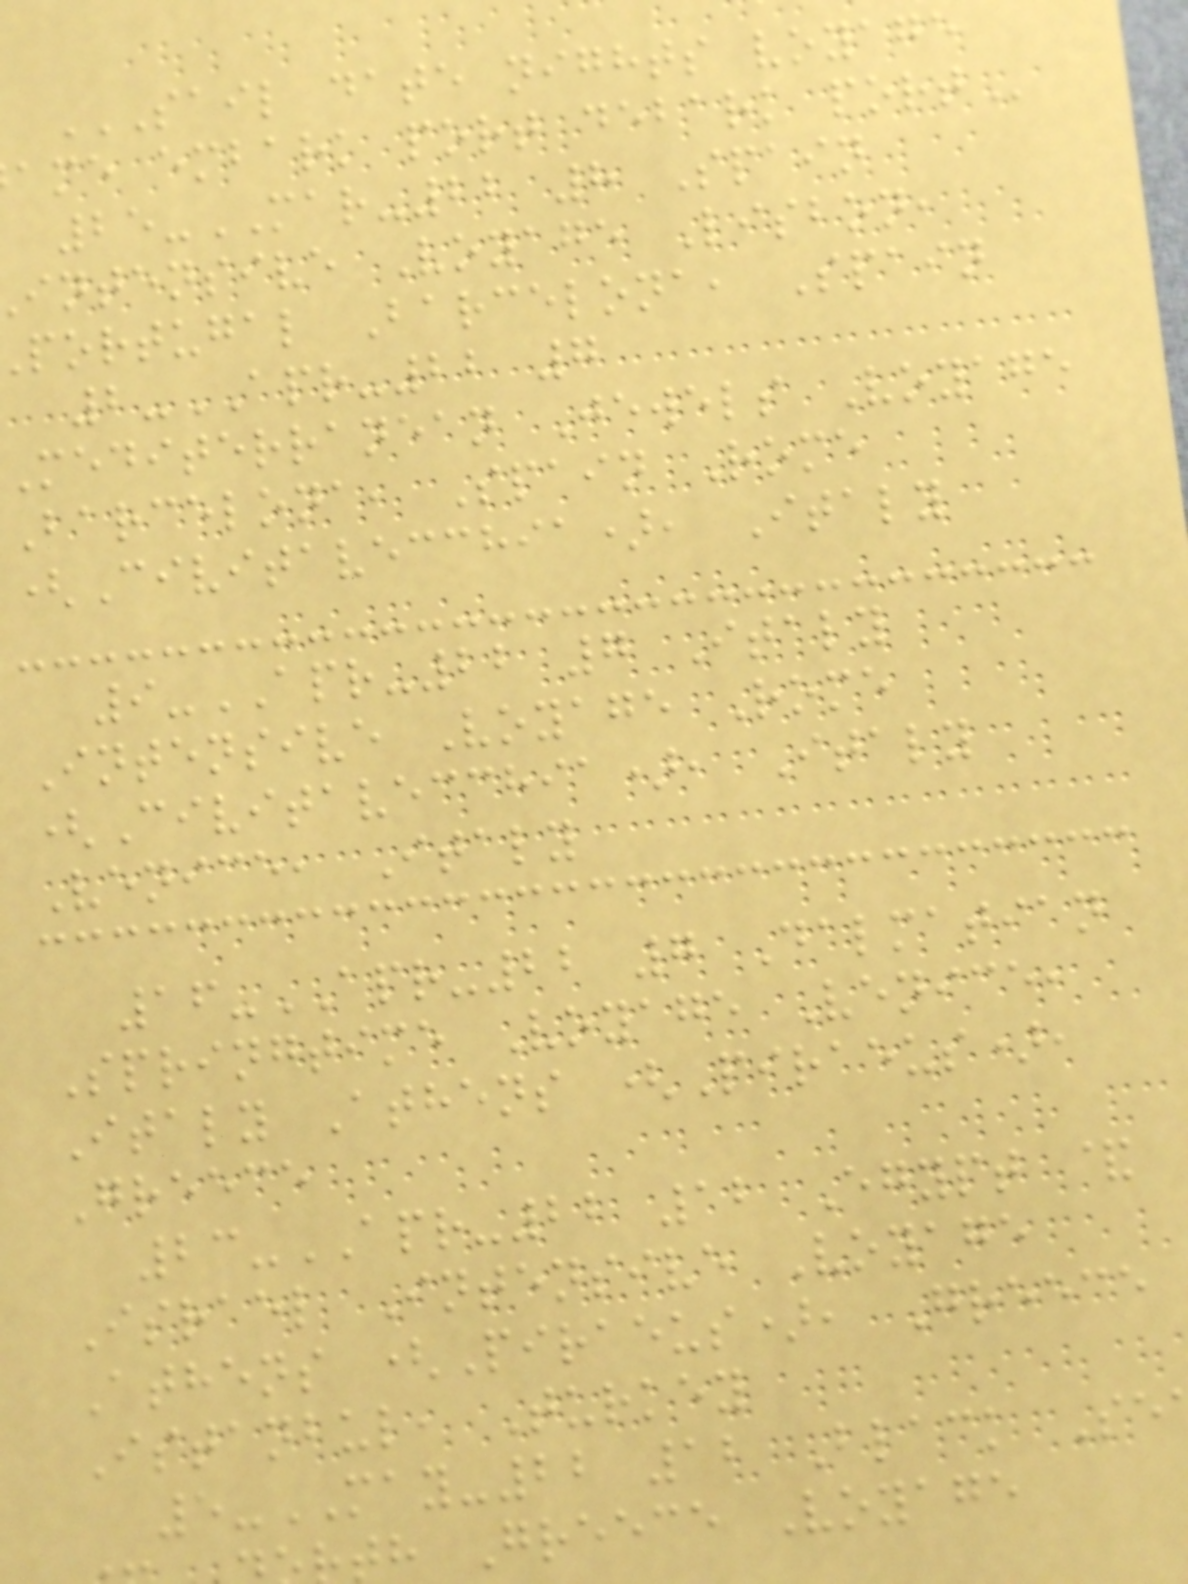SAIL DATE NIGHTS VOYAGE
ame embark port debark
25-MAR-22 8 Spain
intensive Voyage Lisbon,
portugal Barcelona, Spain
2-APR-22 7
Mediterranean Jewels Voyage
Barcelona, Spain Rome
(Civitavecchia), Italy
9-APR-22 7 Italy
Intensive Voyage Rome
(Civitavecchia), Italy
Venice, Italy
16-APR-22 7 Dalmatian
Springtime Voyage Venice,
Italy Athens (Piraeus),
Greece
23-APR-22 12 Egypt &
Israel Intensive Voyage
Athens (Piraeus), Greece
Istanbul, Turkey
5-MAY-22 12 Black Se
th Greece Voyage
